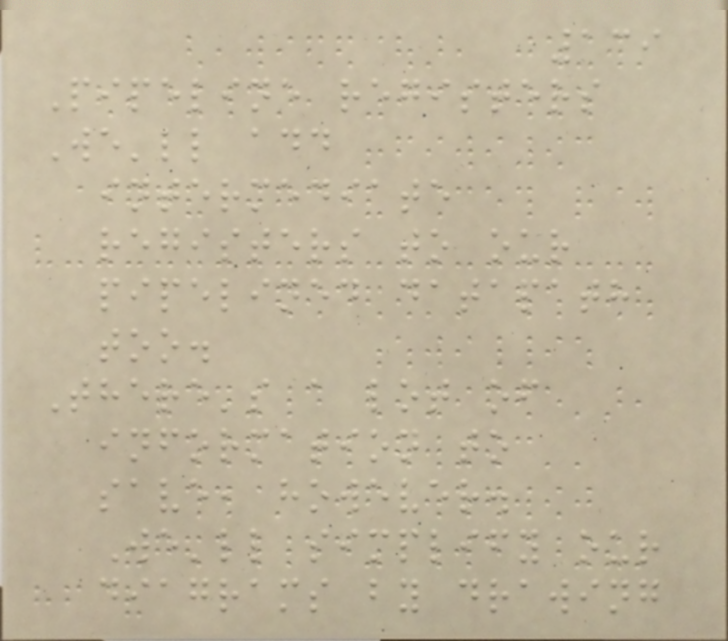139
Pipeline registers
We'll add
intermediate
registers to our
pipelined datapath
too.
There's a lot of
information to
save, however.
We'll simplify our
diagrams by drawing
